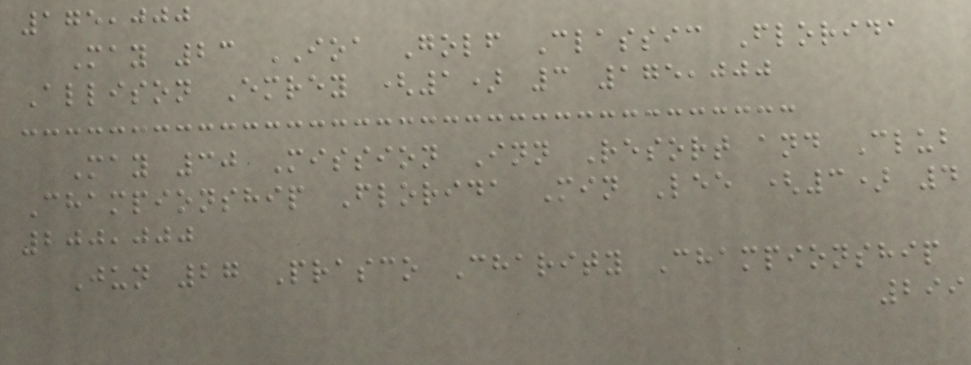175,000
May 23 IOA Golf Classic Florida
Allison Emrey (1) 3 175,000
May 30 Mission Inn Resort and Club
Championship Florida Min Lee (3) 4
200,000
Jun 27 Prasco Charity Championship
299
